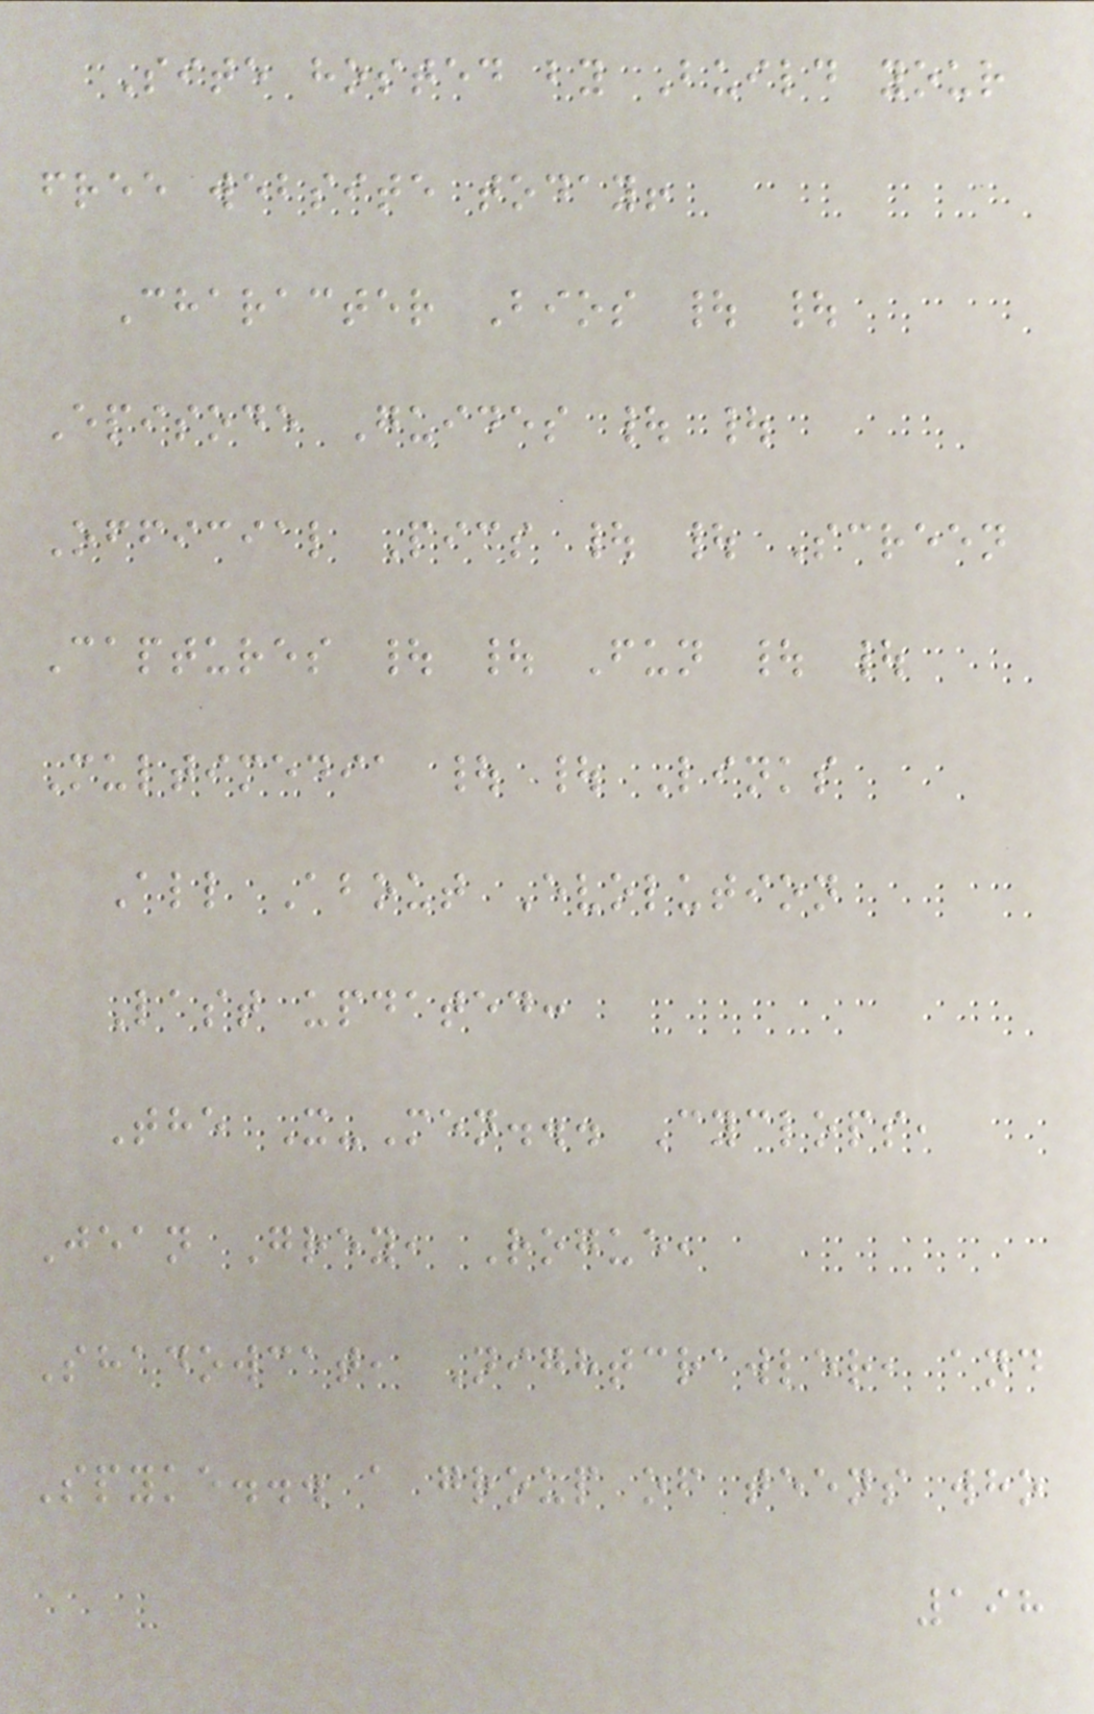Site hosted by Build your
free website today!
Character Bios | |
Episode Guides | |
Official Pics | | Screen
Captures | | Fun | |
Multimedia | | Links
All About Evolution
Last updated:
The X-Men... Cyclops,
Jean Grey, Rogue,
Shadowcat, Nightcrawler, and
Spyke... a group of teens who
198
